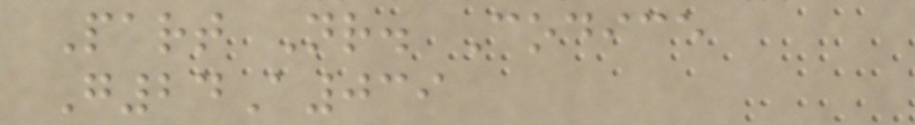Part Nr. Codice
G24A039
